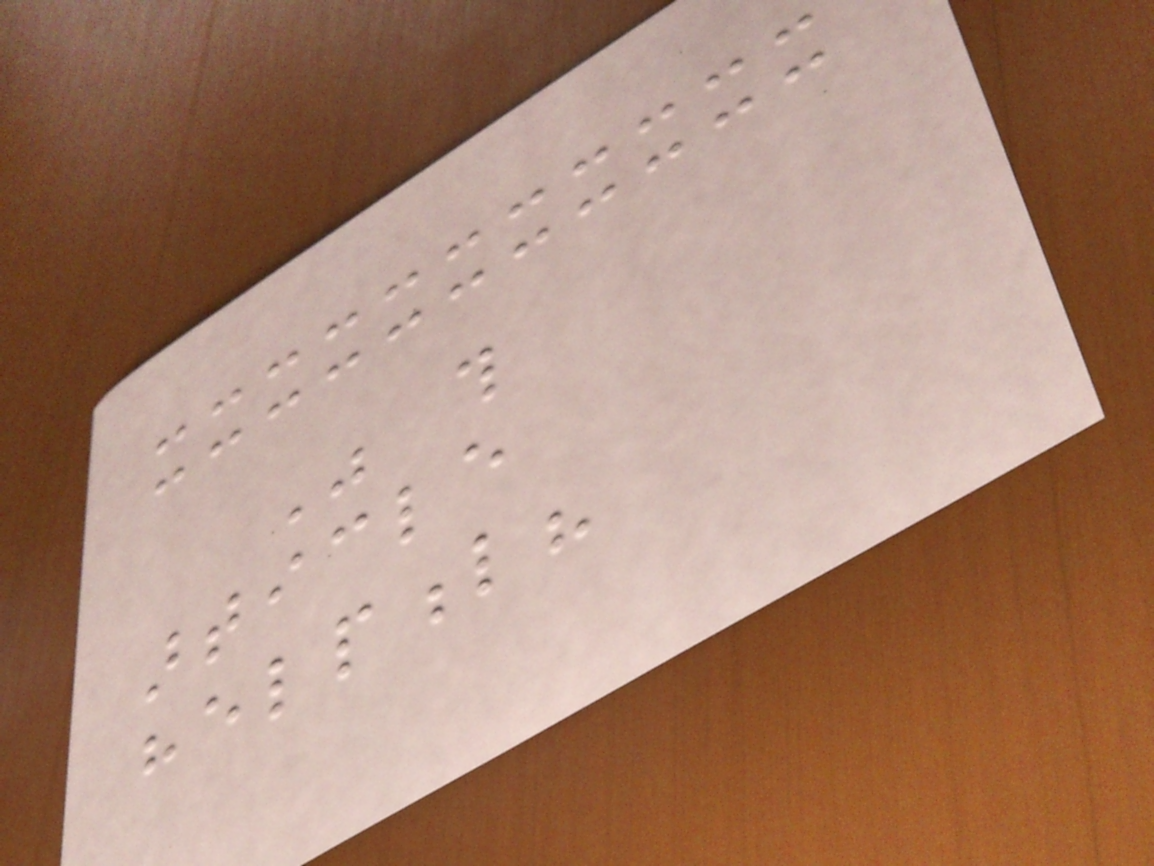Was this
article
helpful?
